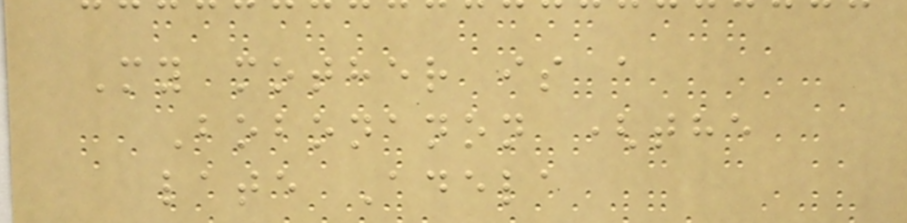My mother is a
Bobonanon (the
late Adela
